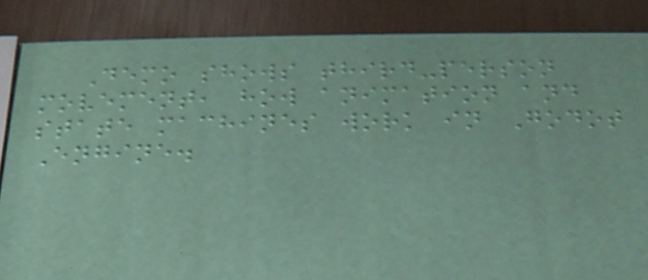Demo shows third-person
movement, how animation and
state machines work in Godot
Engine.
